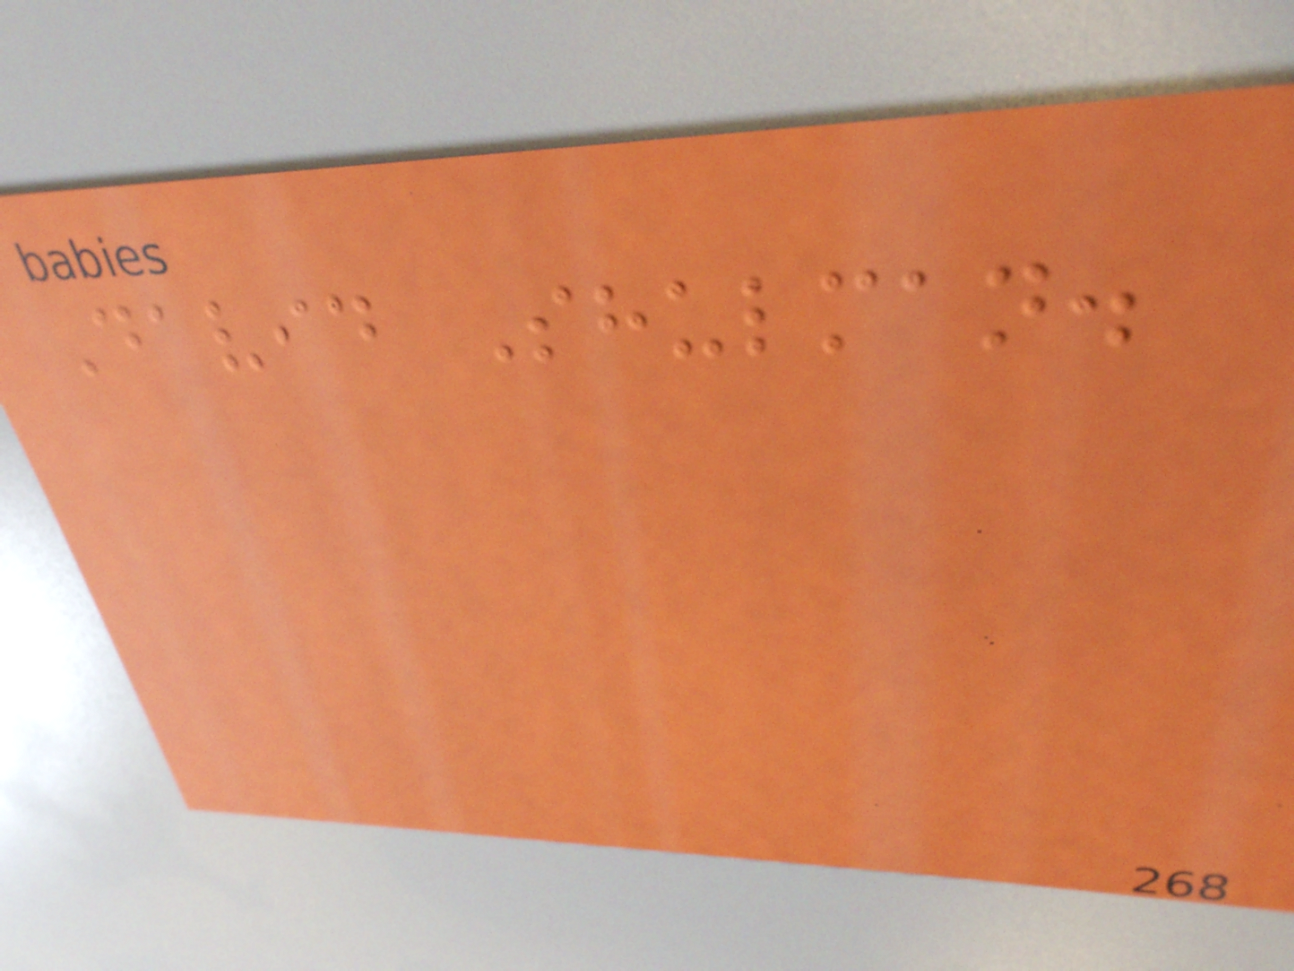David Shulman.
